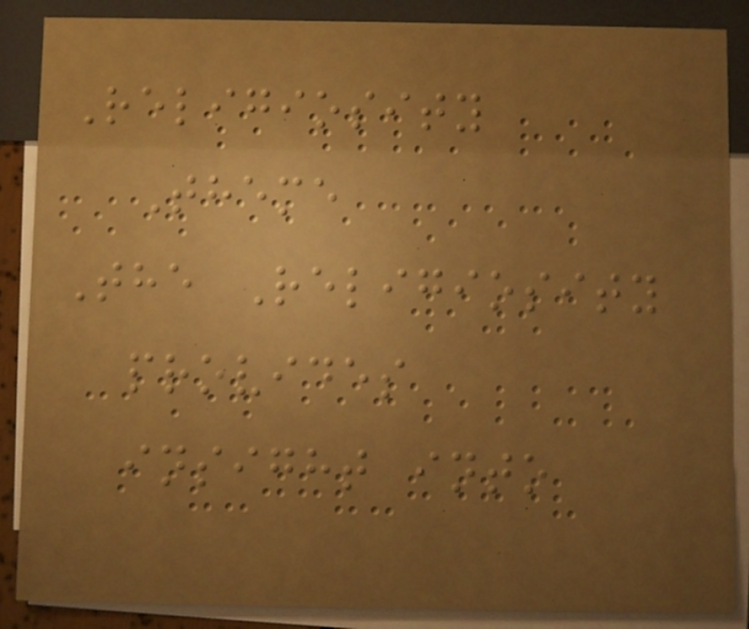Religiosity
Theme
The Religiosity
provides
insight into
